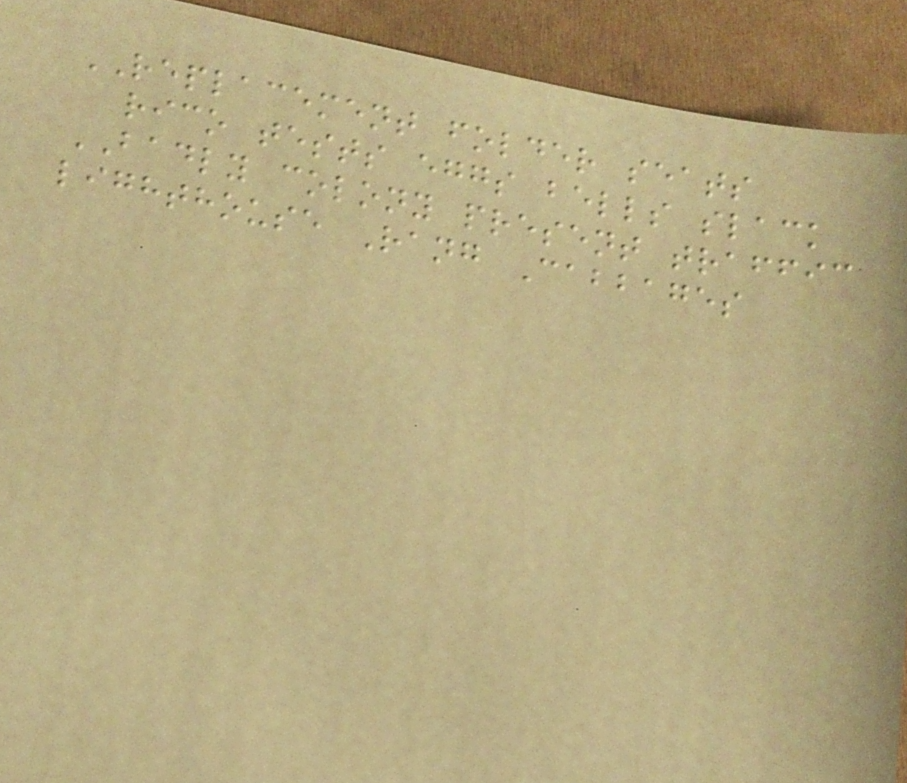REPLACEMENT folder seats
rico tests eggs bells slack
BADLY colony present traffic
lighthouse Rang Cabbages
